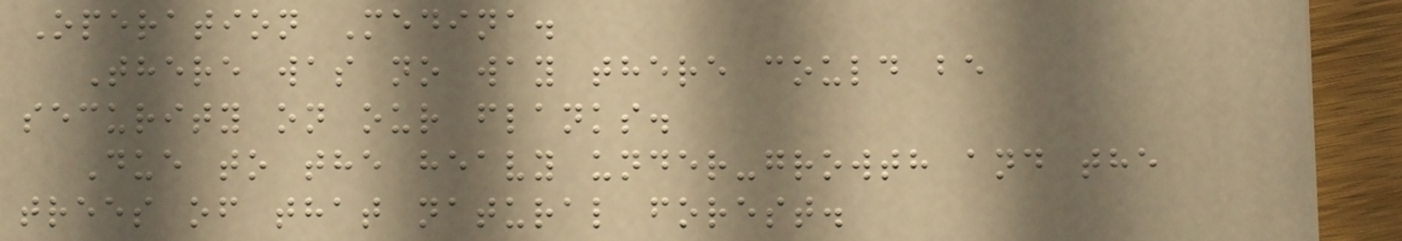Operation Medina.
There was no way there could be
security on our flanks.
Due to the heavy under-growth and the
trees of that natural forest.
